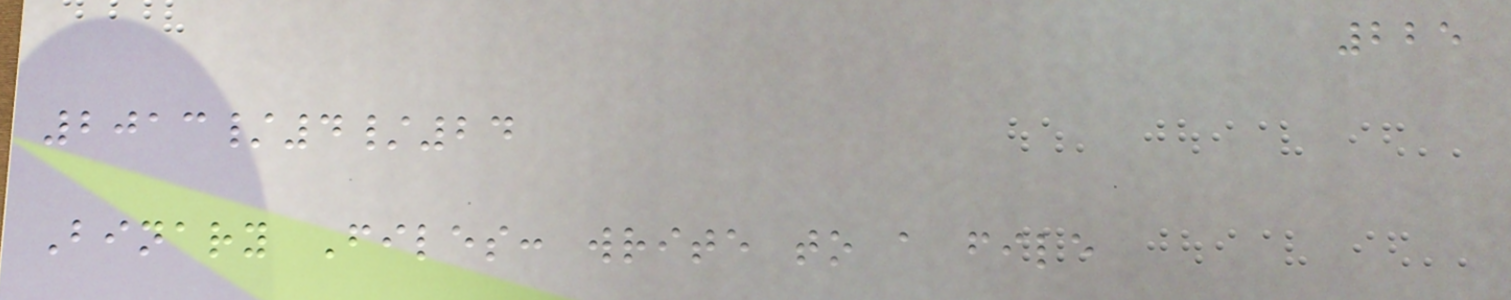225
2013/4/24
Binary Files: write to a file
